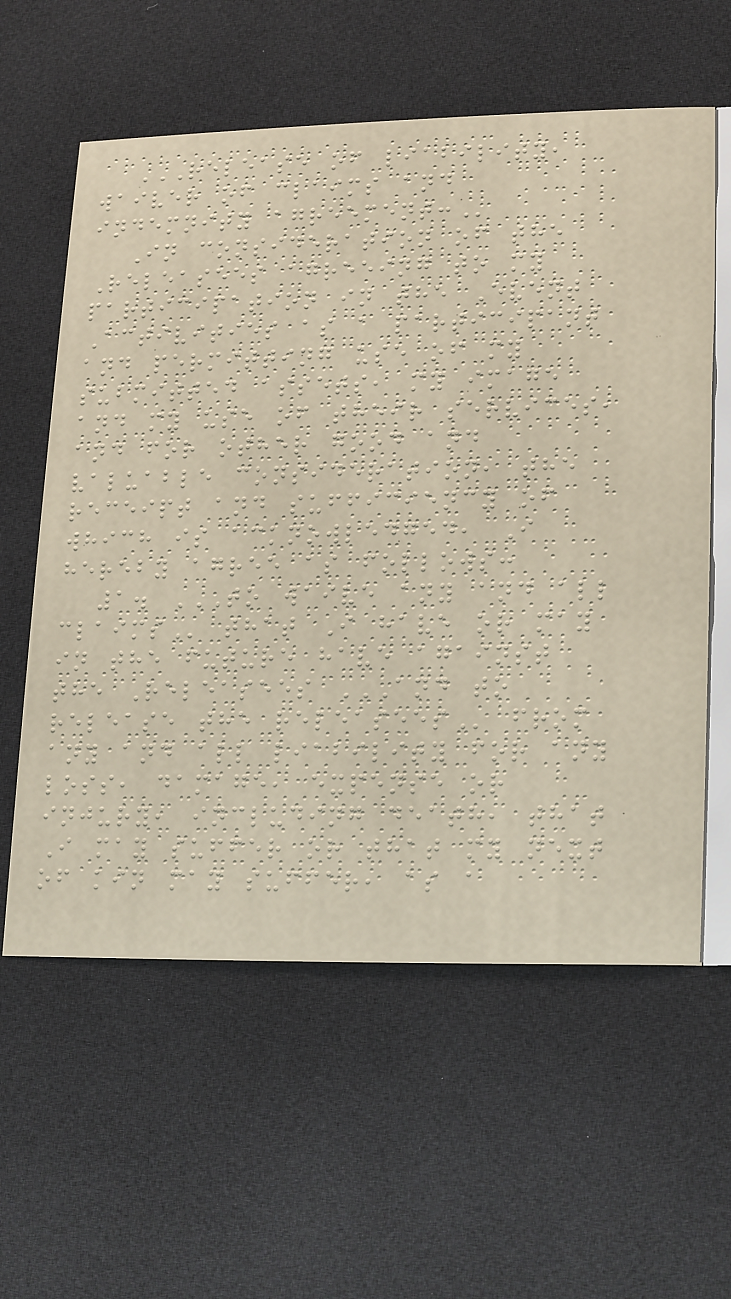RELEASE OF LIABILITY,
WAIVER OF CLAIMS AND
INDEMNITY AGREEMENT:
In consideration of the
Releasees agreeing to my
participation in the Event
Activities as a participant
and permitting use of my
submitted assets, my image
and my use of their services,
and for other good and
valuable consideration, the
receipt and sufficiency of
which is acknowledged, I
hereby agree as follows:
1. TO WAIVE ANY AND ALL
CLAIMS that I have or may
in the future have against
the Releasees AND TO
RELEASE THE RELEASEES from
any and all liability for any
loss, damage, expense or
injury, including death, that
I may suffer or that my next
of kin may suffer, as a
